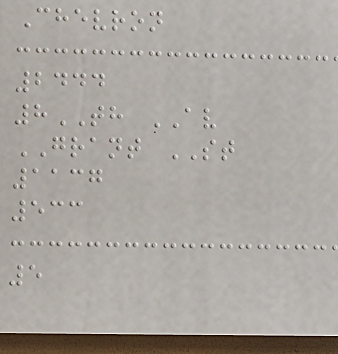Chevron
2444
8TH AV
GRANT ST
1137
533
5
